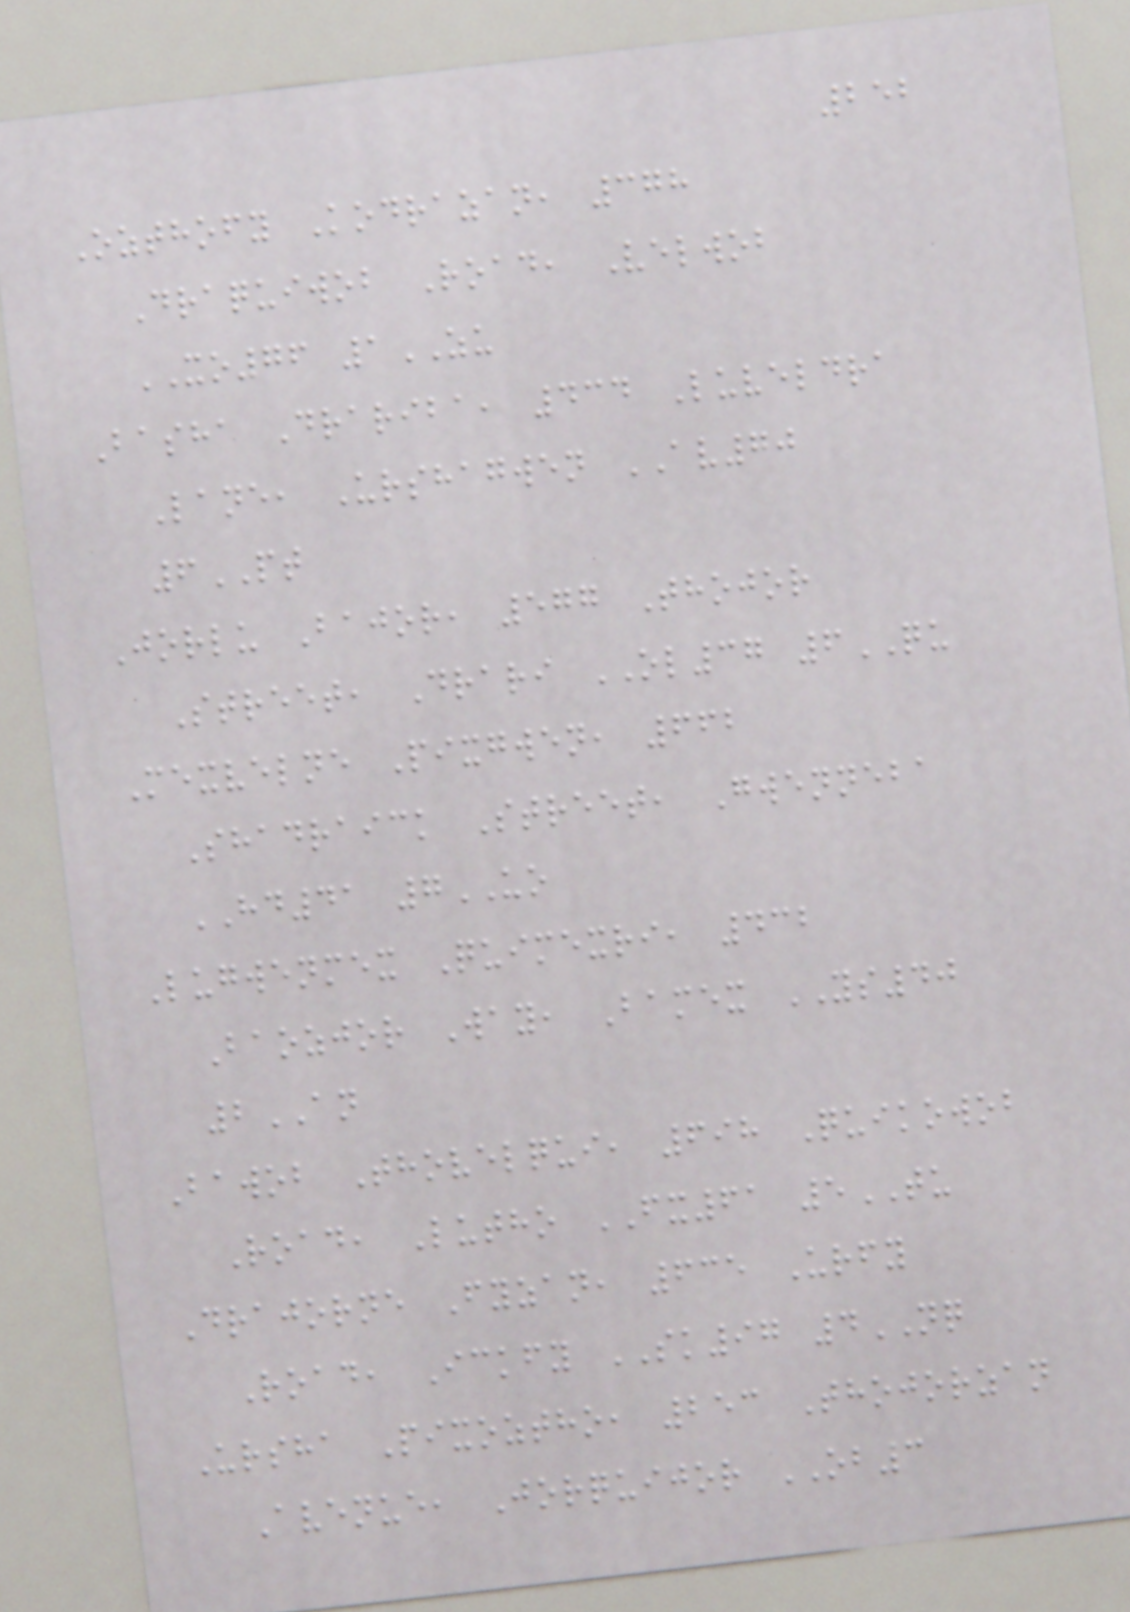252
Ozthofy Kodrazan, 378
Draquiwob Road, Velwob
XO76 1ZU
Basha Drariba, 434 Luveldra
Lane, Urshagwen AV70
6PT
Jorlu Bajor, 577 Thojor
Street, Drari OL37 6QU
Mexvelne Pixgwen, 662
Shadraick Street, Gwenneba
HD41 7UO
Lugwenmex Quimexri, 432
Baozjor Way, Bamex YS40
2AN
Bawob Thovelqui, 698 Quikowob
Road, Lutho FX61 5TU
Drajorne Fyzan, 635 Urfy
Road, Ickfy SK97 4NQ
Ursha Pixoztho, 253 Thojorzan
Avenue, Jorquijor OB3
